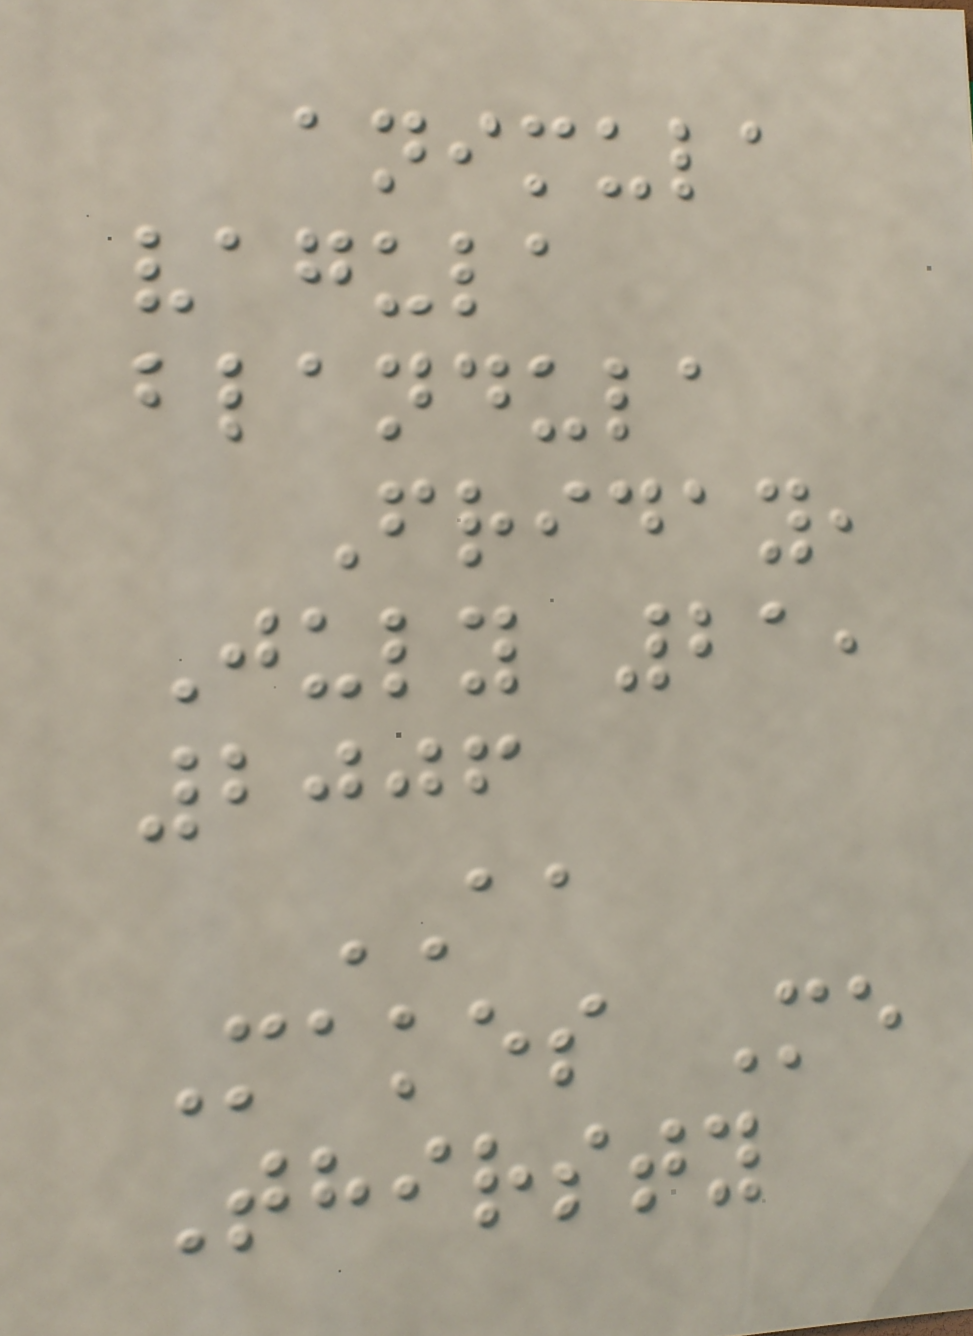animula
vagula
blandula
Friday,
July 21,
2006
AA
Makes Me
Thirsty
